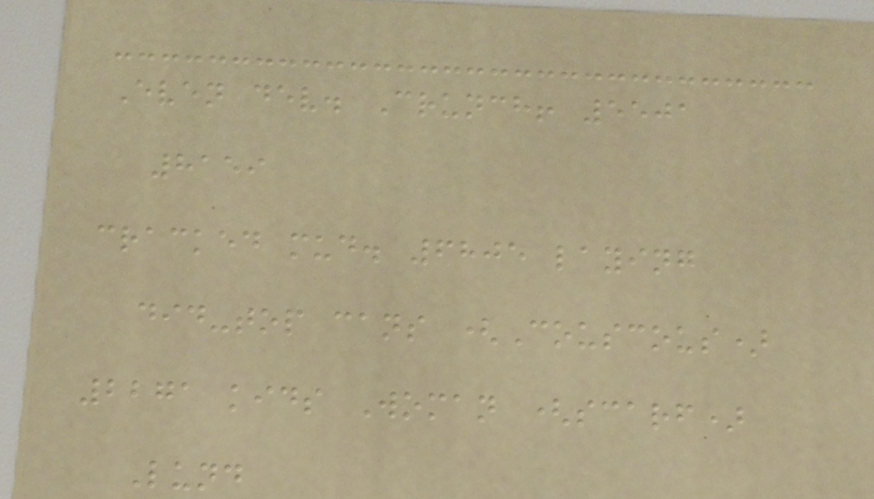Even dev. Crunch! 5501
8159
cracked mud. 6805 laying
did-top cans (Couscous)
2271 kids Woman (scarf)
Lund
